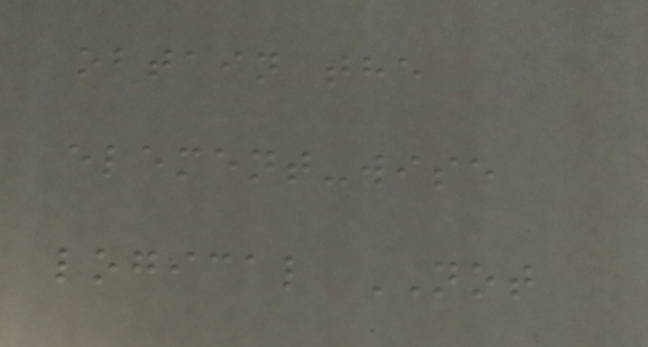obtain the
element-wise
logical NOT
